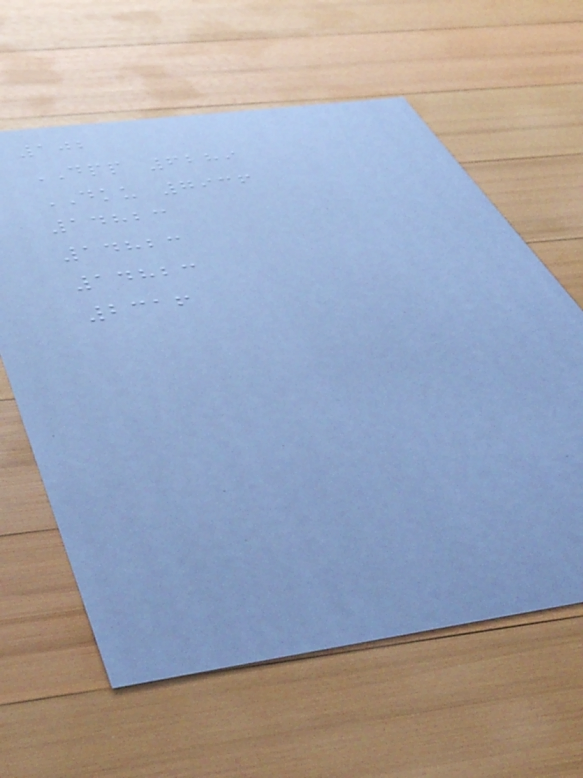102
DPP 6289
DKU 7936
14823
14823
14823
2316
